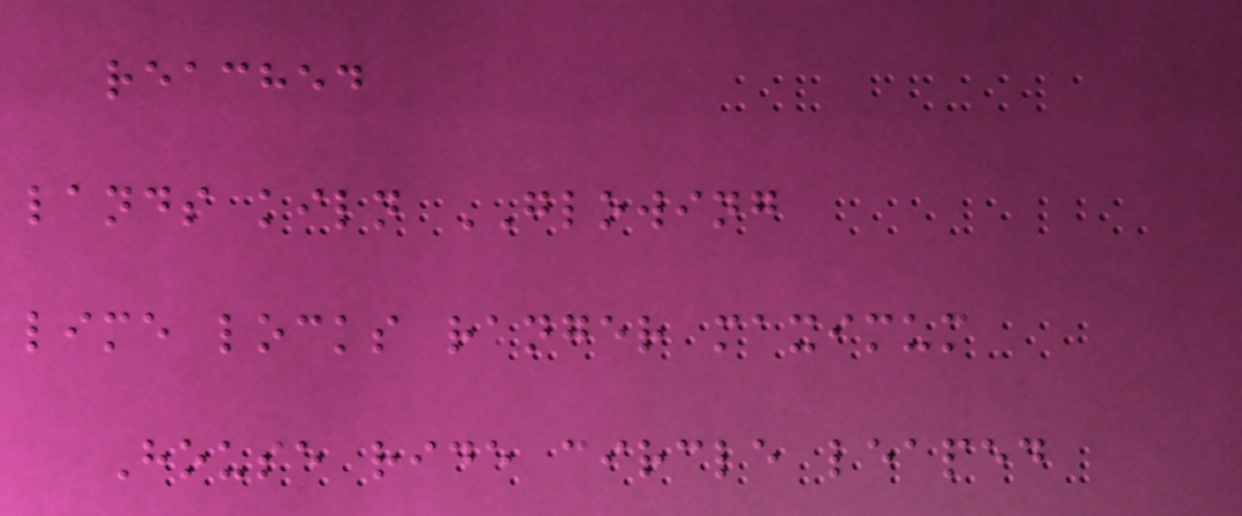reached
lands kiln GLOWING
lime locks ranger maximum
House ride circle leaped
